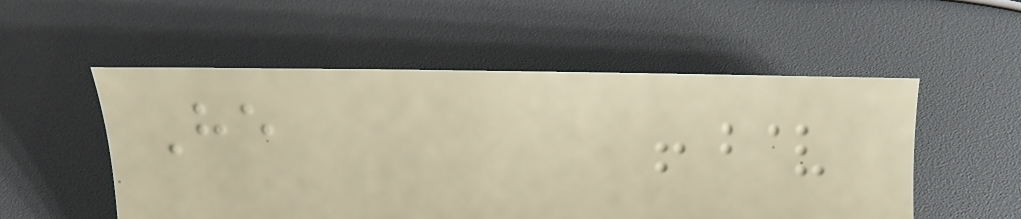He
